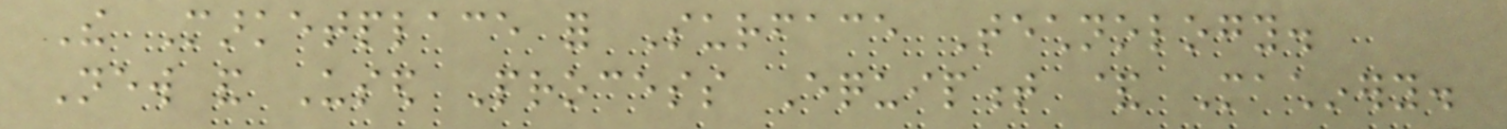The Marketplace for Surface Technology.
New and Used Process Equipment & Machinery.
